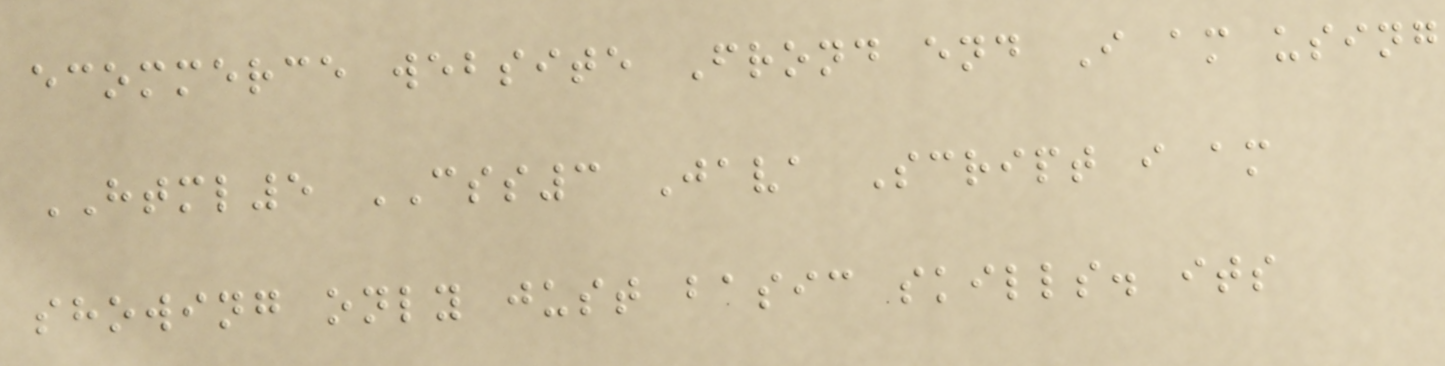ecommerce website Frond end I am using
HTML5 CSS3 Java Script i am
showing only just basic skills. its
